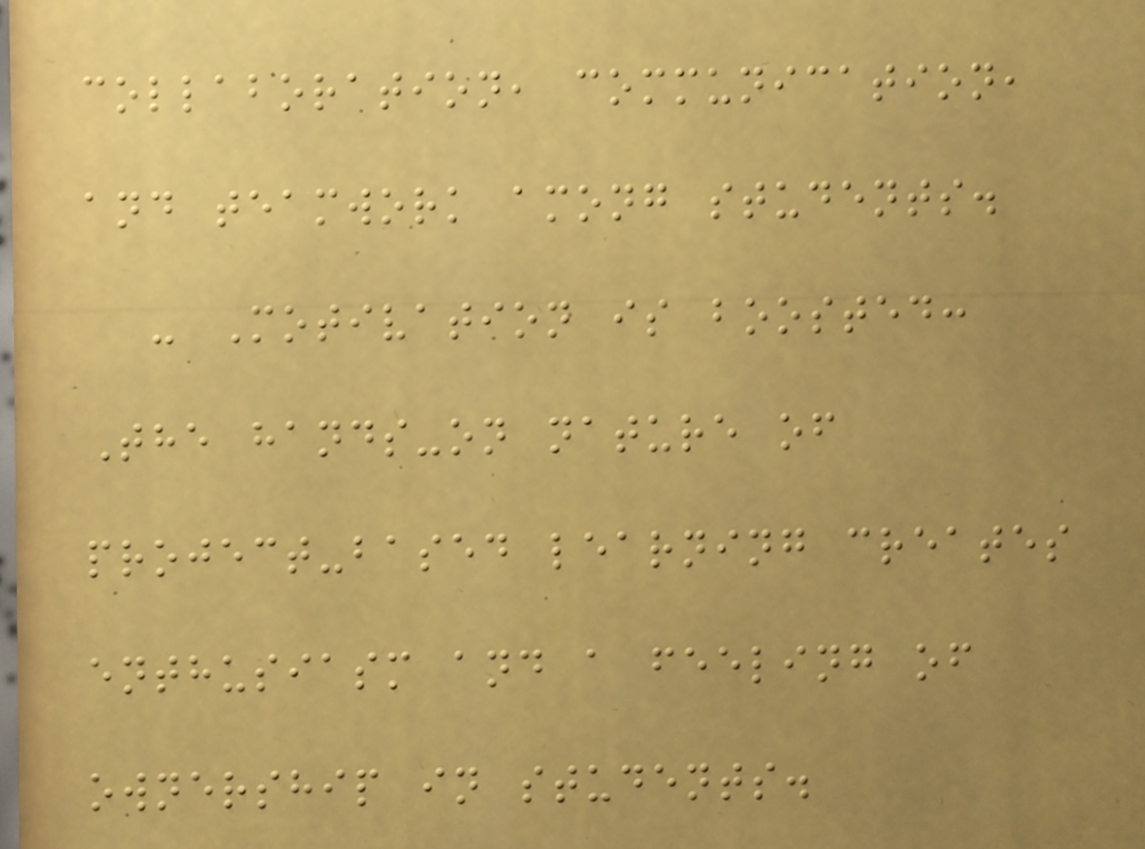collaboration, communication,
and teamwork among students.
- Motivation is boosted:
The hands-on nature of
project-based learning creates
enthusiasm and a feeling of
ownership in students.
